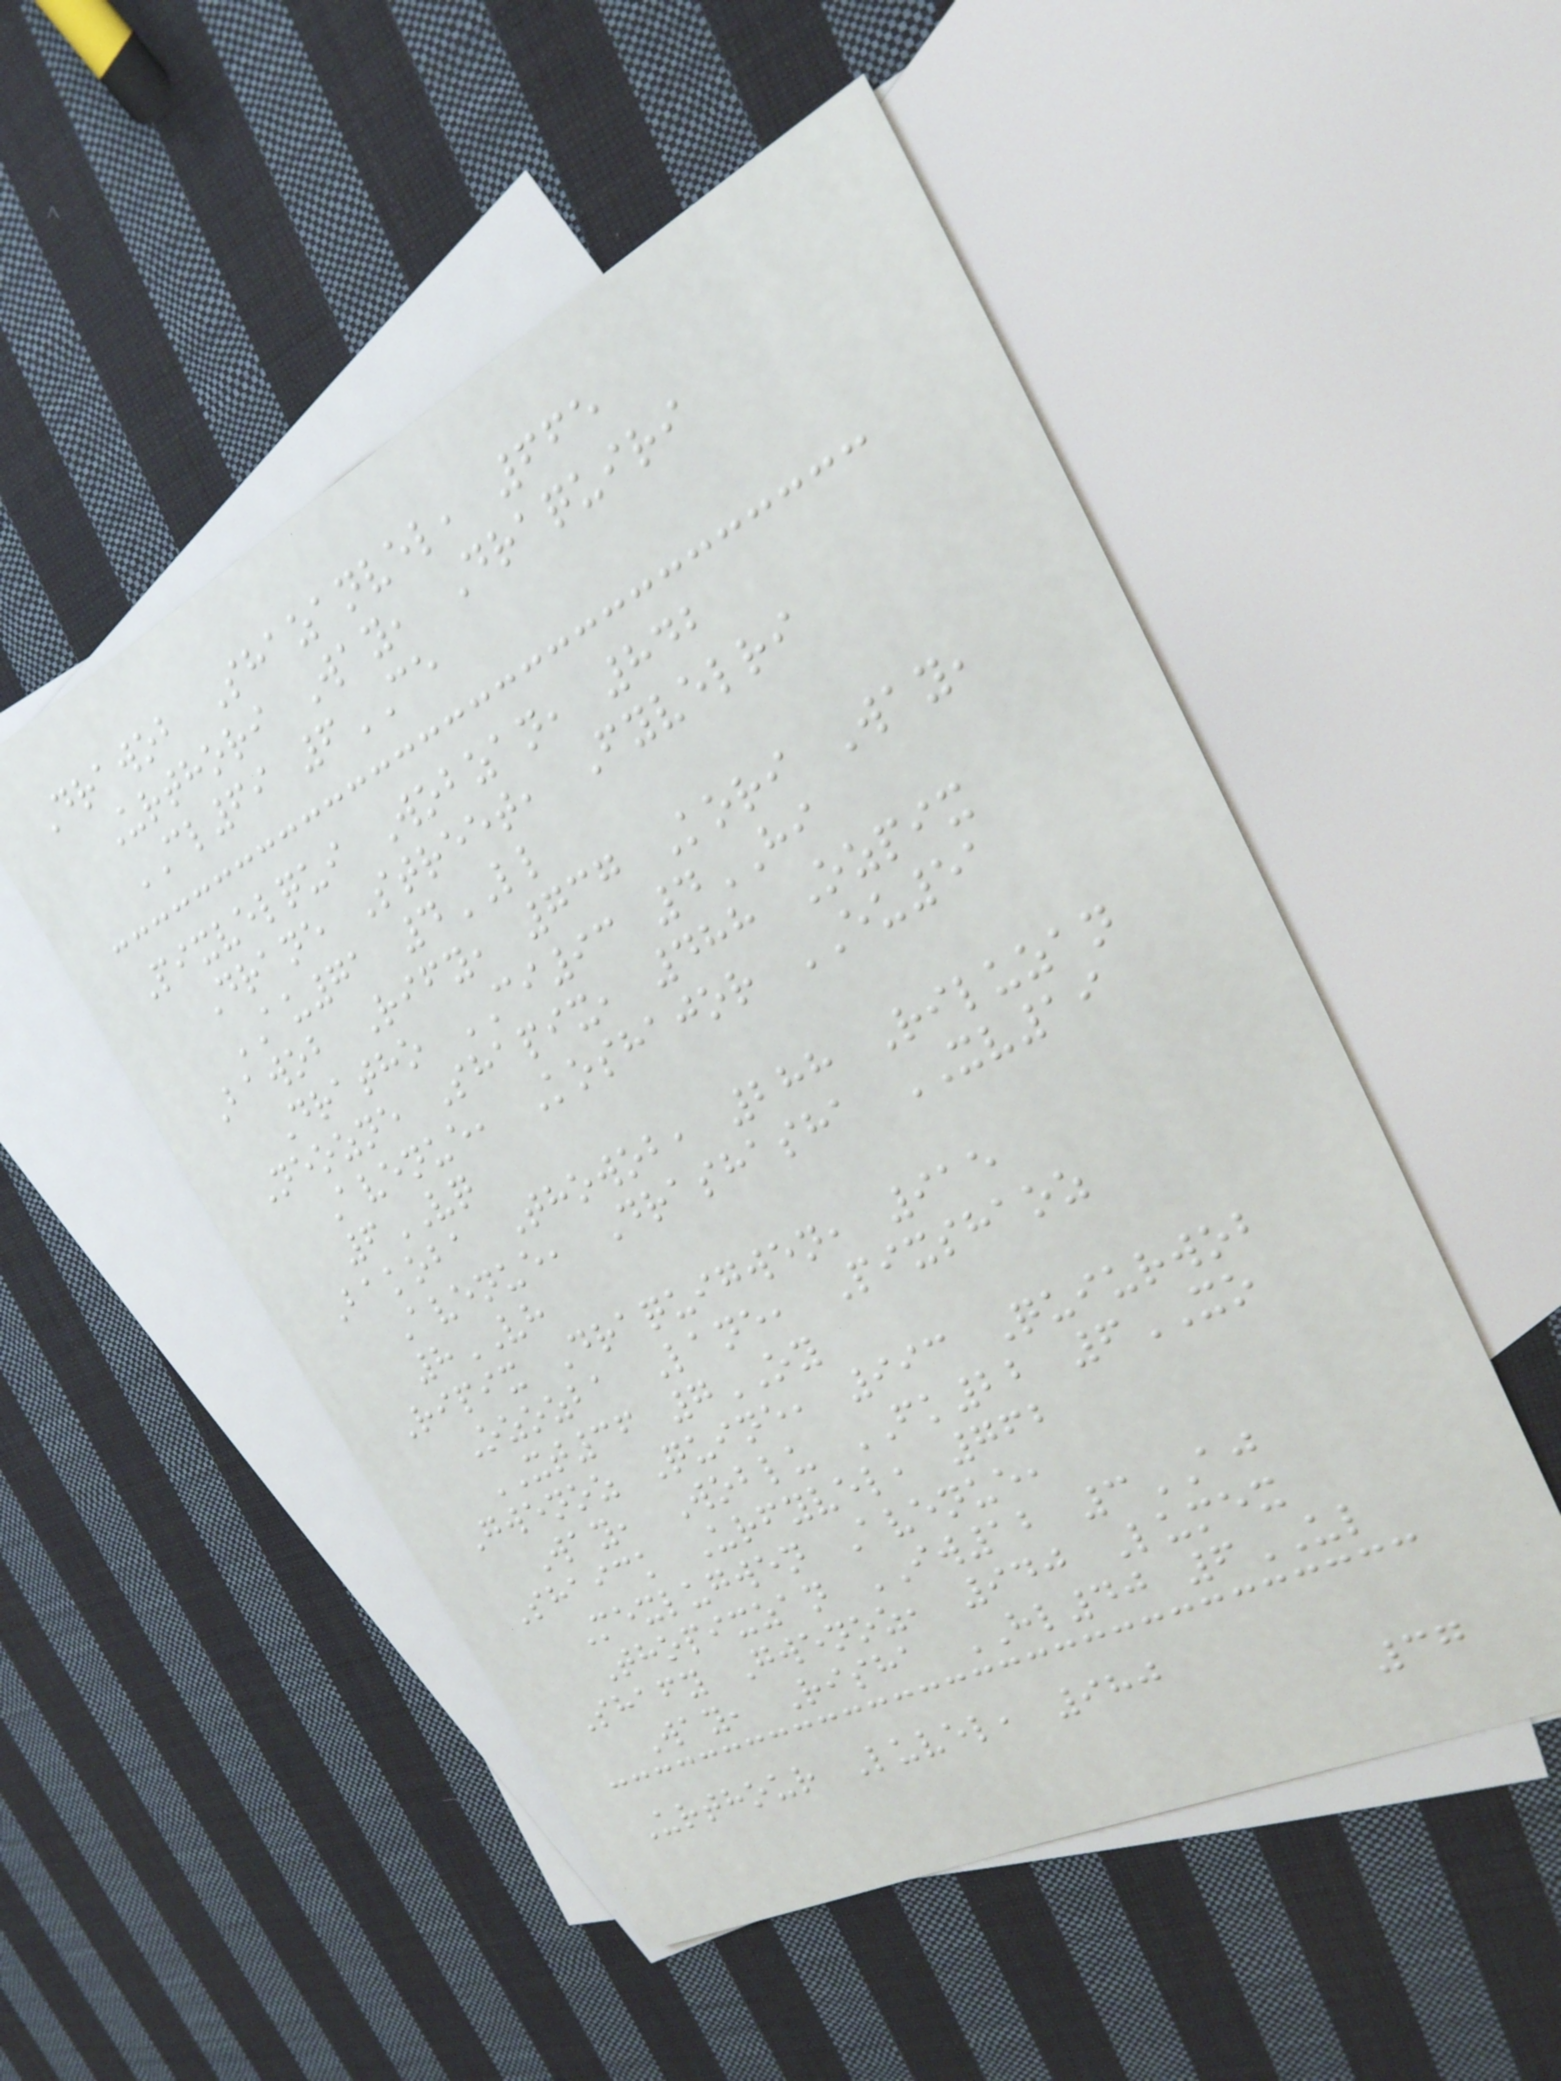Drawob Shazanvel, 665
Urthori Way, Draquiri
CL69 6CE
Pixvelqui Wobzan, 842
Drane Street, Fyvelri
AU71 4LL
Bawob Rify, 737 Kori Way,
Dratho CI93 4HI
Neozne Shapix, 488 Ozpix
Avenue, Koshajor EU51
6VQ
Bakoba Thowob, 288 Riluzan
Avenue, Drashasha XV19
8VH
Ripix Draquigwen, 915
Ozozba Lane, Pixshaoz
XT36 7OY
Gwenoz Quine, 993 Quiurwob
Way, Woblu FK22 6XO
Shaick Urfyvel, 762
Mexlugwen Avenue,
Thopixzan IW12 3AJ
Shafy Gwenoz, 940 Lumex
Way, Risha HL40 6UL
Urthour Luvel, 980
37
